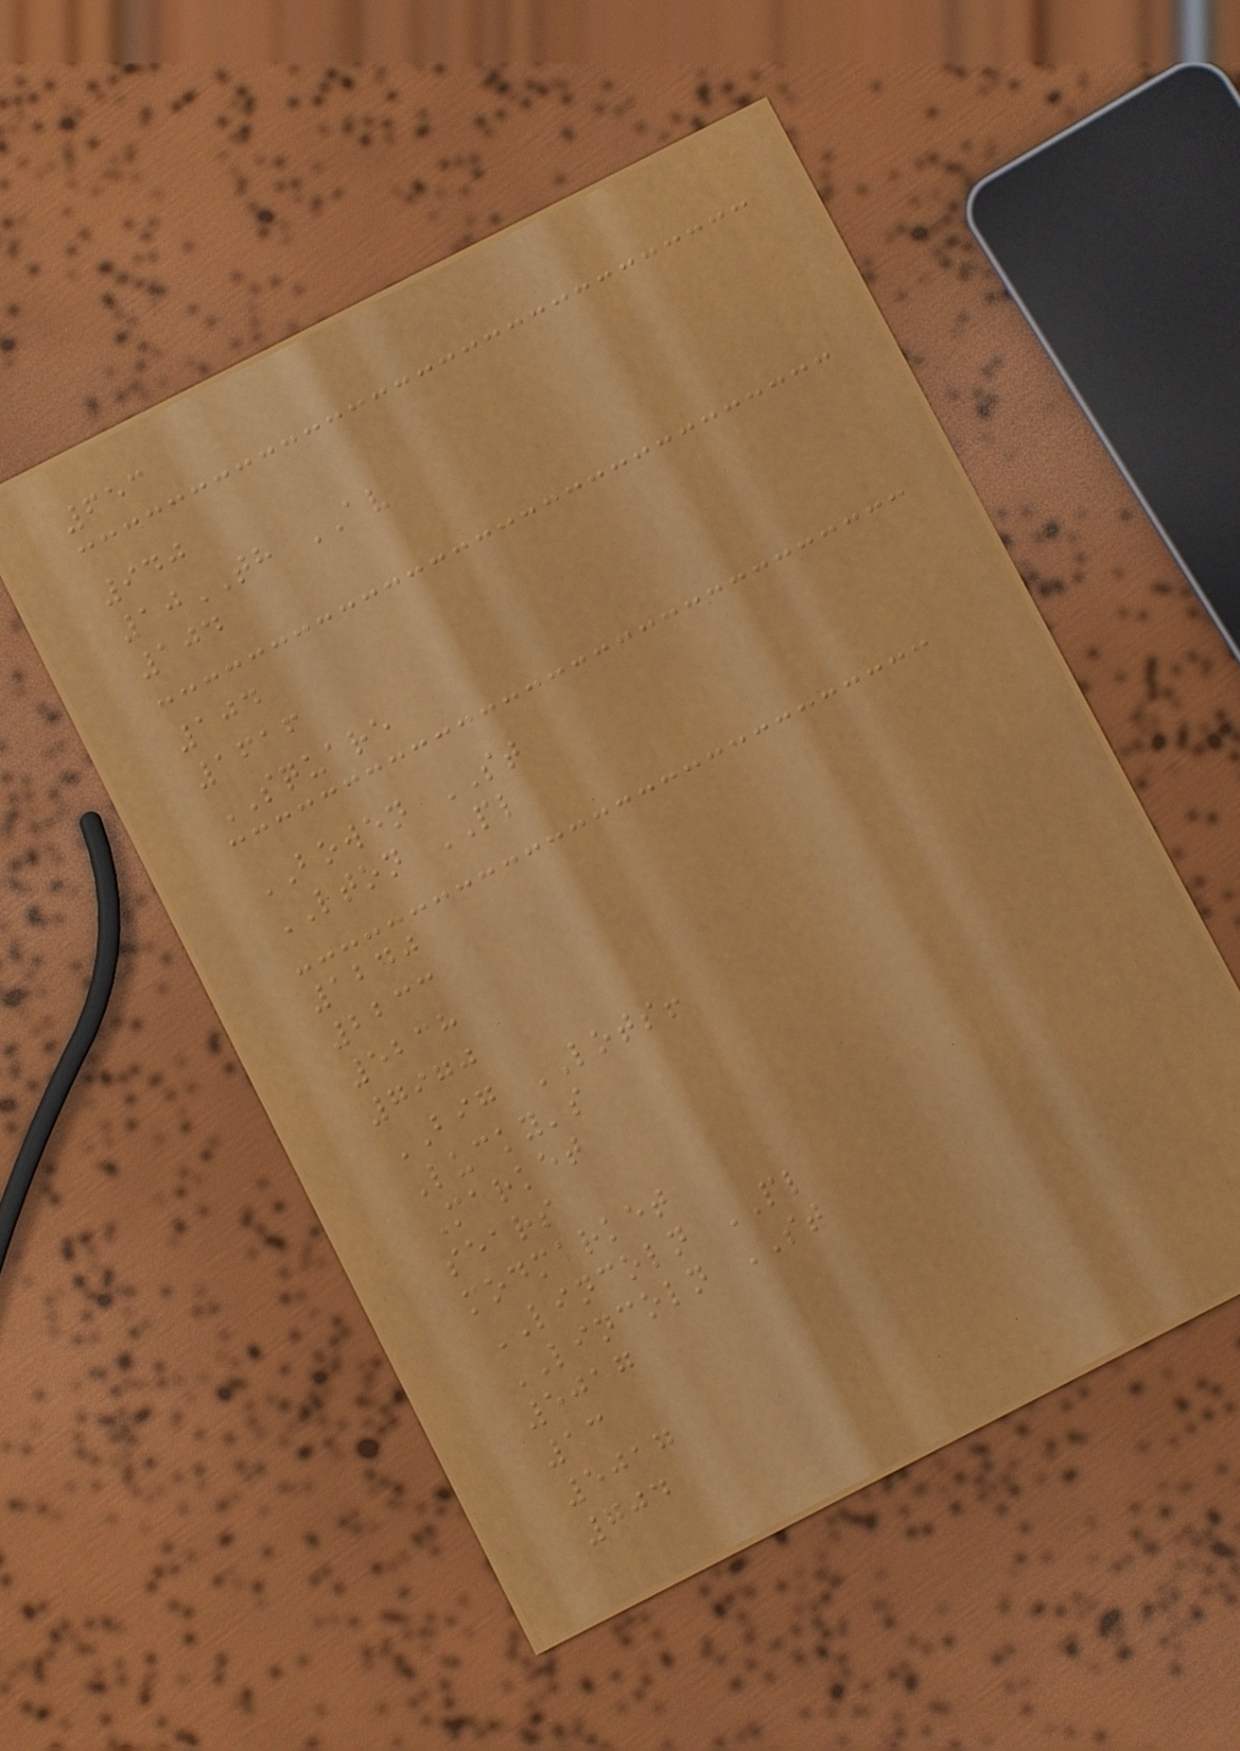653
940
10TH AV
104
104
1616
SQUARE
BOWEN ST
LTON PL
1240
2233
5238
7970
BIG LOTS!
Lucky's
Market
sears
modmarket
LINCOLN PL
LINCOLN ST
5017
13
5017
704
